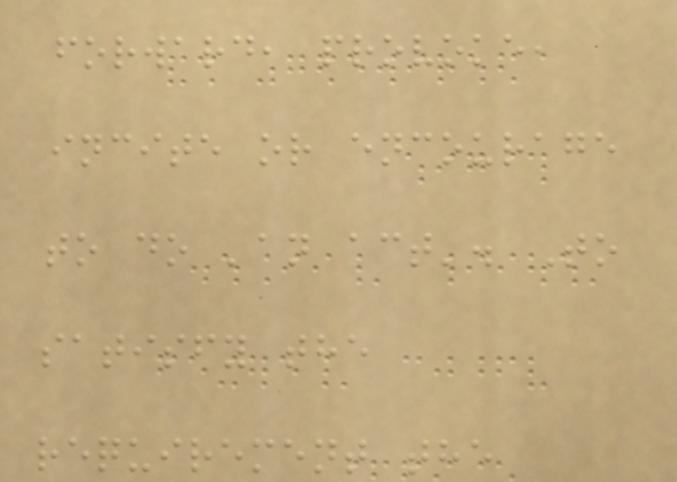forward, provoke,
incite or encourage
to do 'an act'. To
satisfy the
requirement the
